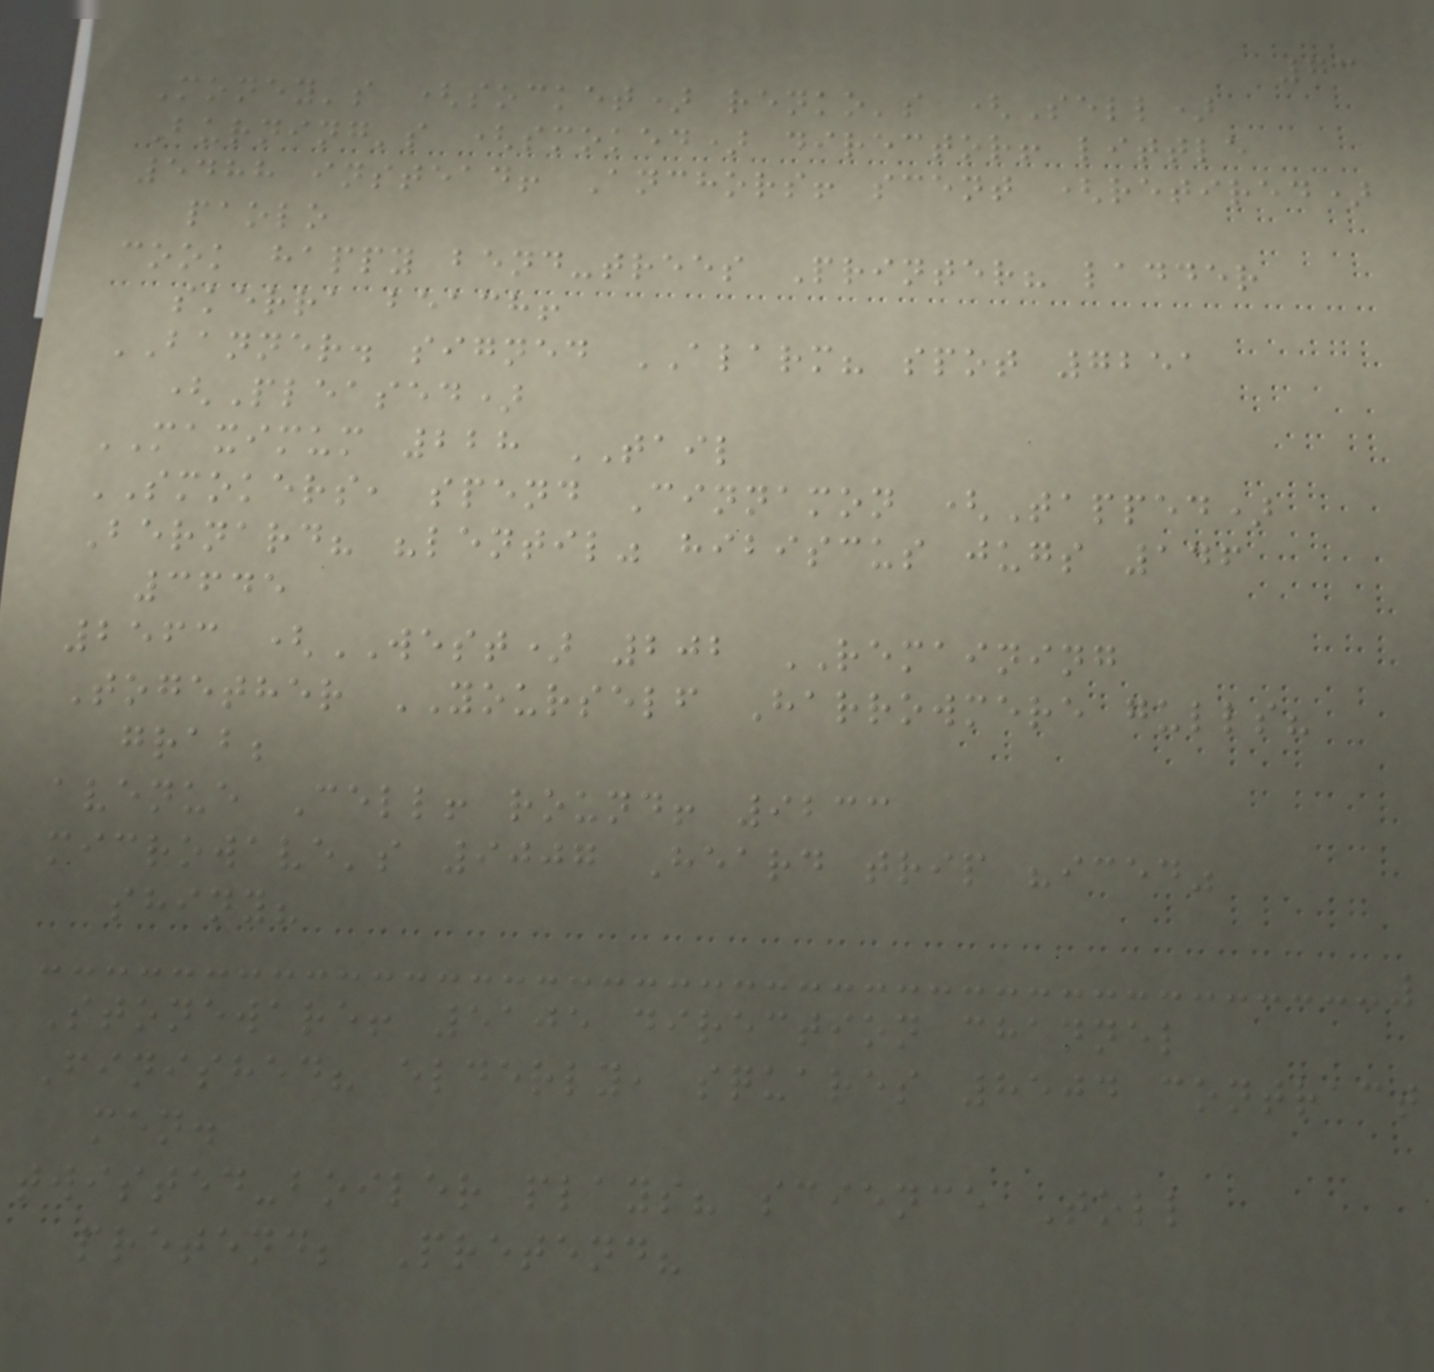73
Money's (socket) renko's (Sell)
Burning's (smoked) director! little
5488 instead! Anchors! scent (retired)
paolo
cook happy bend-trees Printer? ladder
skerra beach!
BANNER. signed ALARM? spot 7251
(Pleased)
MAXIMUM 228 TAIL
SMOKERS, spend Cinnamon (Tapped)
Bernard? "lentil" hibiscus jugs 146
3645
2563 (WEST) 202 REMAINING
Together YOURSELF Harrowmere gulls?
grab;
avenue Cell! round! 9233
microwave's 9007 Heard trip "iced"
shiny?
Stoneware! 5105 direction channel
Finished? elderly, squares 8504 contract
men.
twisted-boiler plays? science Toll
pretend; Pretend?
